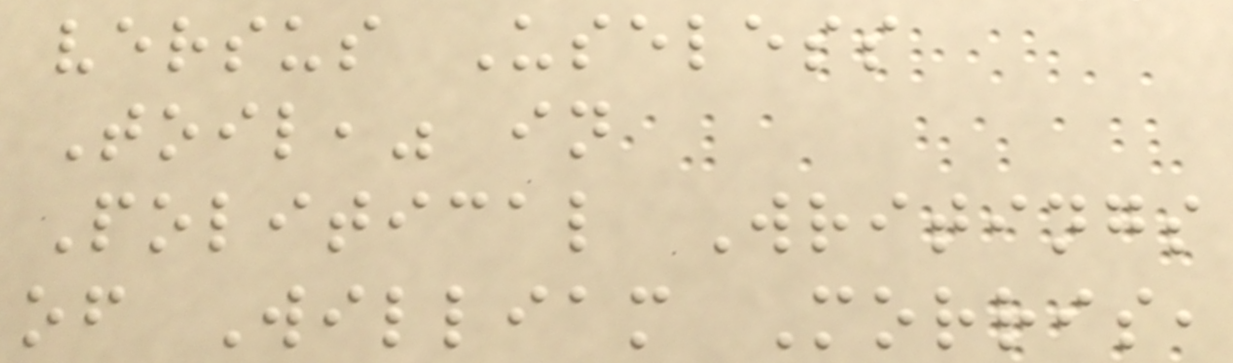versus Useless
Toil," in
Political Writings
of William Morris,
